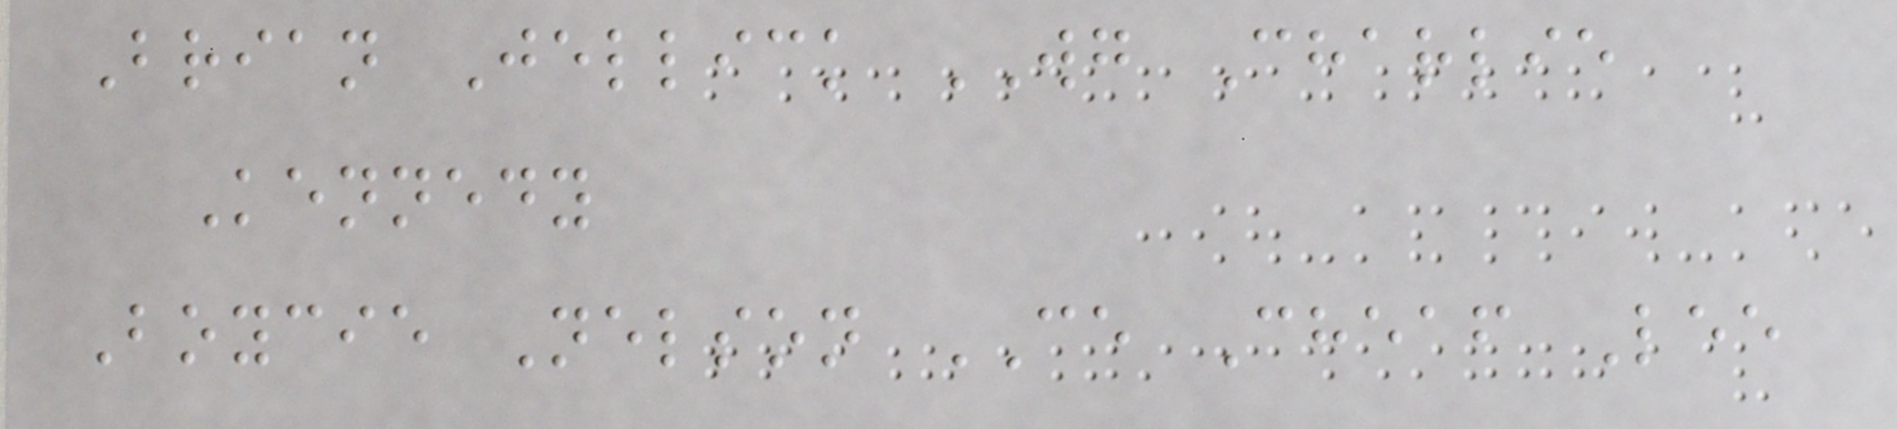Brian Jellick WG Charlie
Kennedy
Boycie Nelson CE Cheaf Lee
